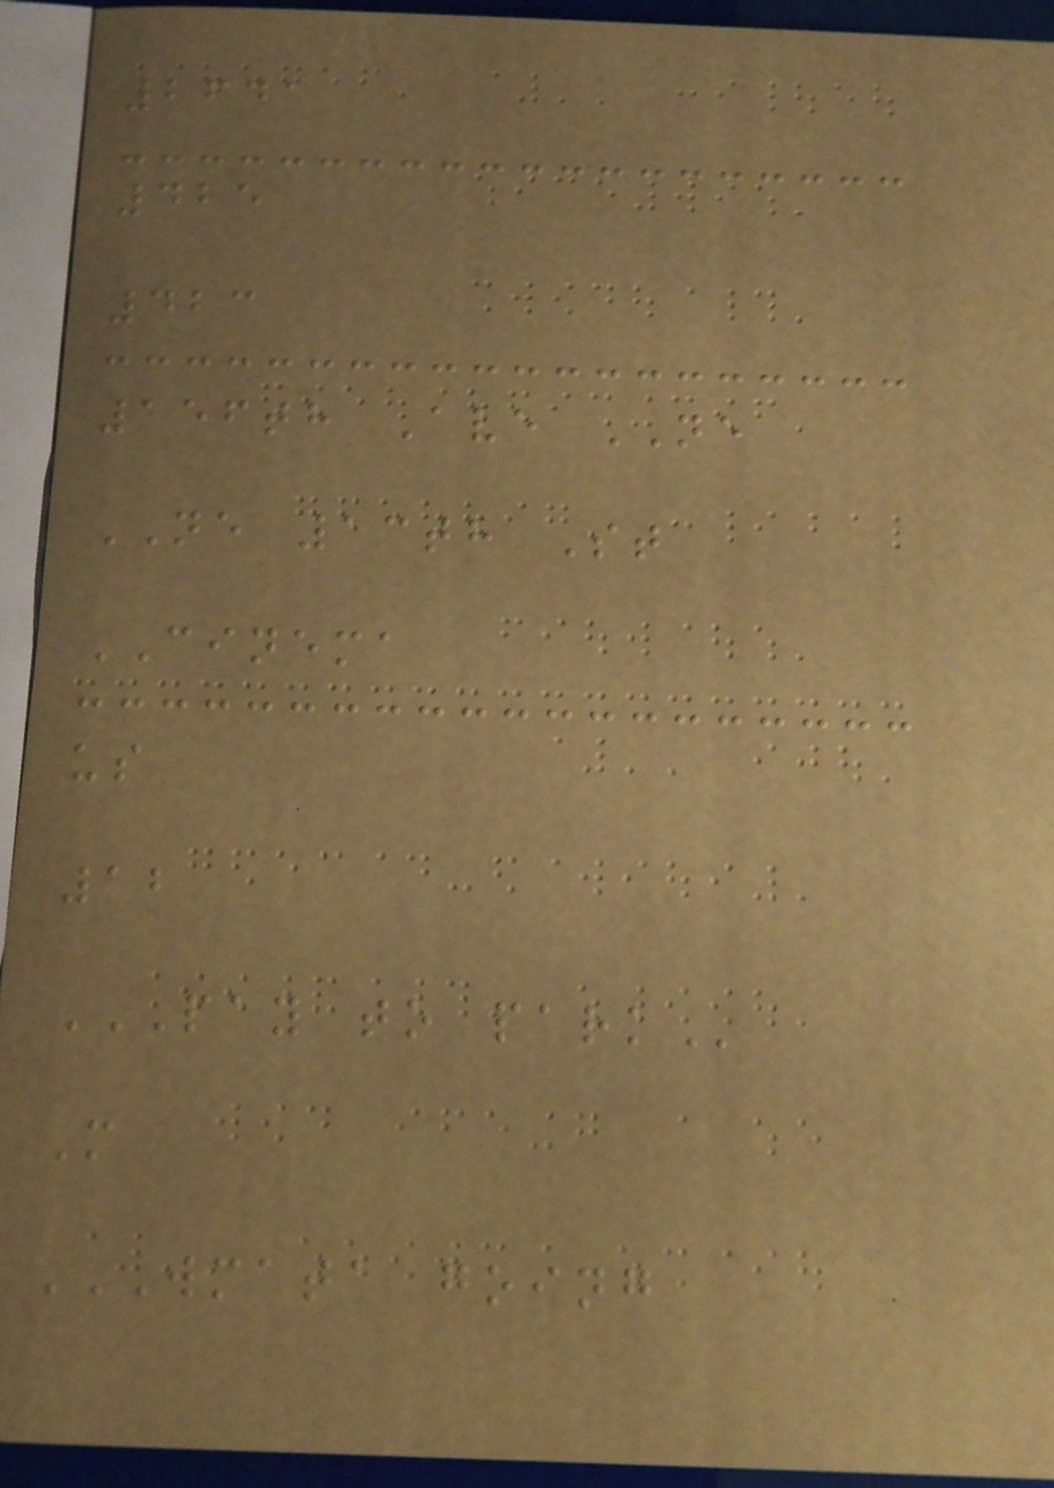2641
425
423
156th Ave NE
NE 13th St
CINEMA
us
12
PAY TO PARK
M
WMATA GOING
